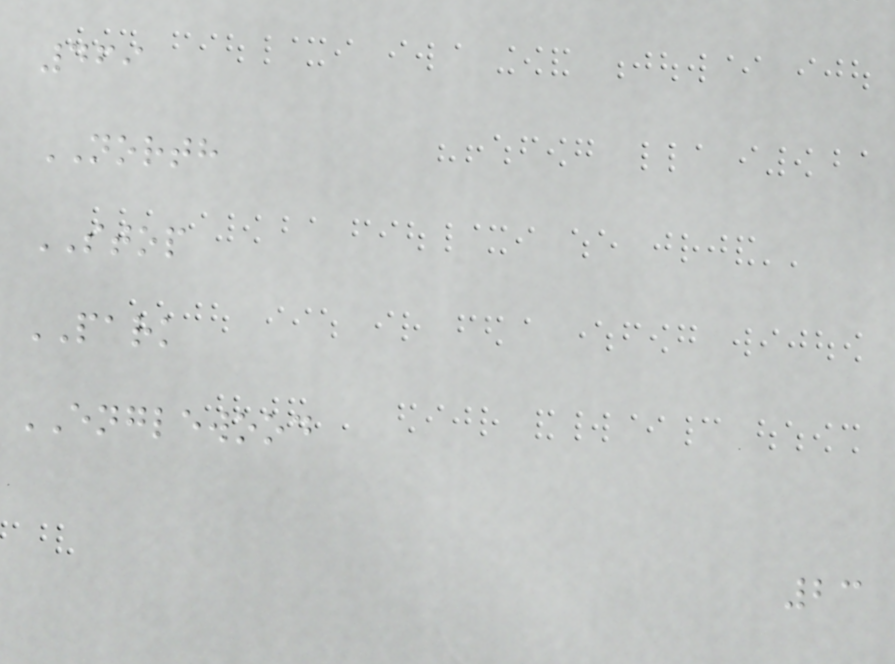469
NORTH
STOP
PARK
ENGLEWOOD
23
